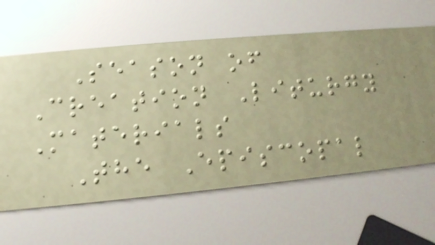Season of
Creation Liturgy
Materials
The Episcopal
